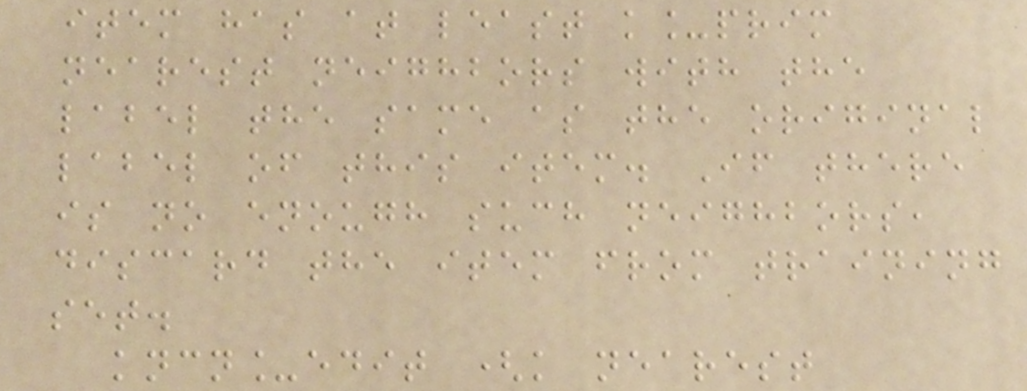item has at least k_prim
nearest neighbors with the
label the same as the original
label of this item. If there
is no enough such neighbors,
discard the item from training
set.
kncn_edit (k nearest
